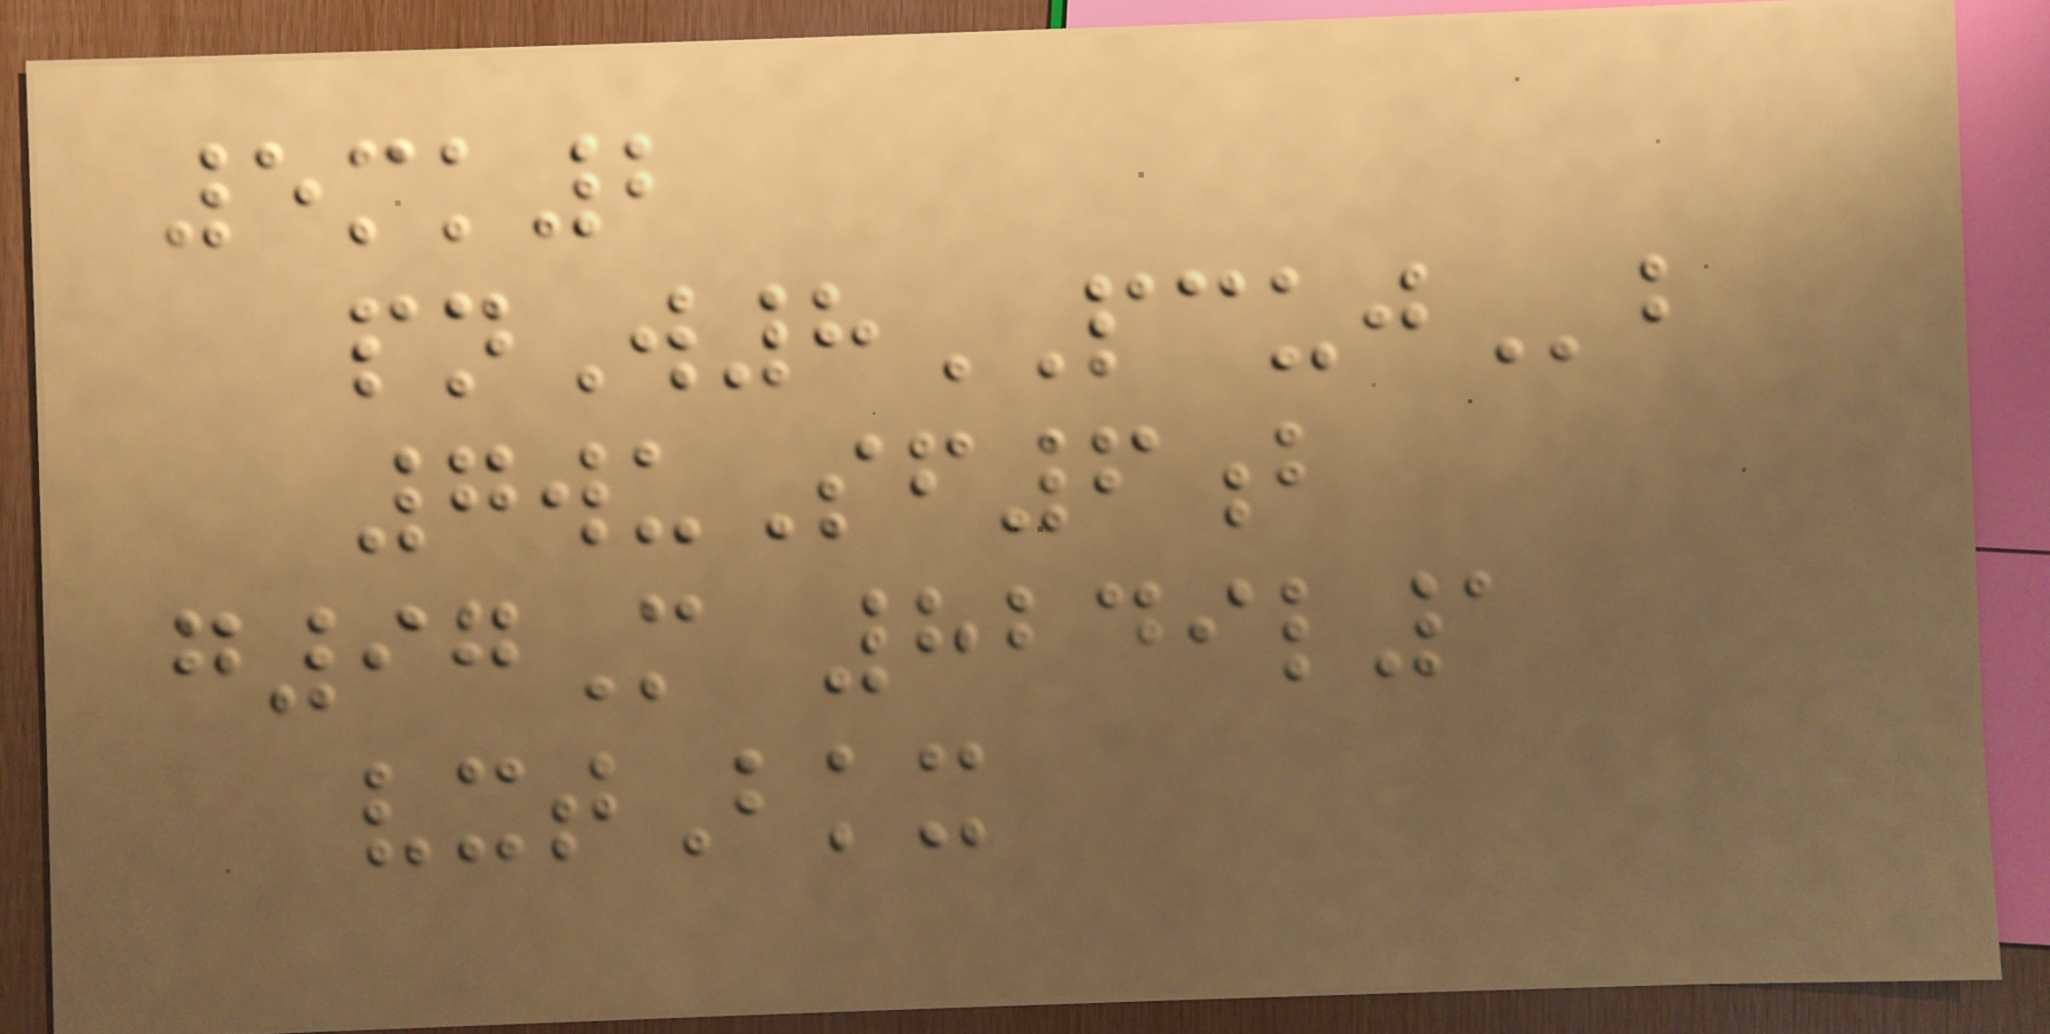5mk2
pnW8PCUJb
7wuSf6b
g97M 8249l1
vxtBkx
